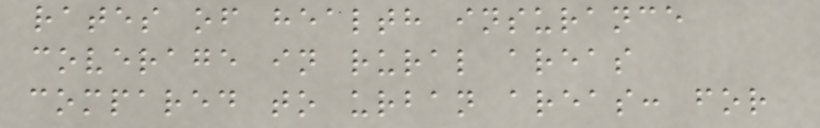rates of health insurance
coverage in rural areas
compared to urban areas: for
